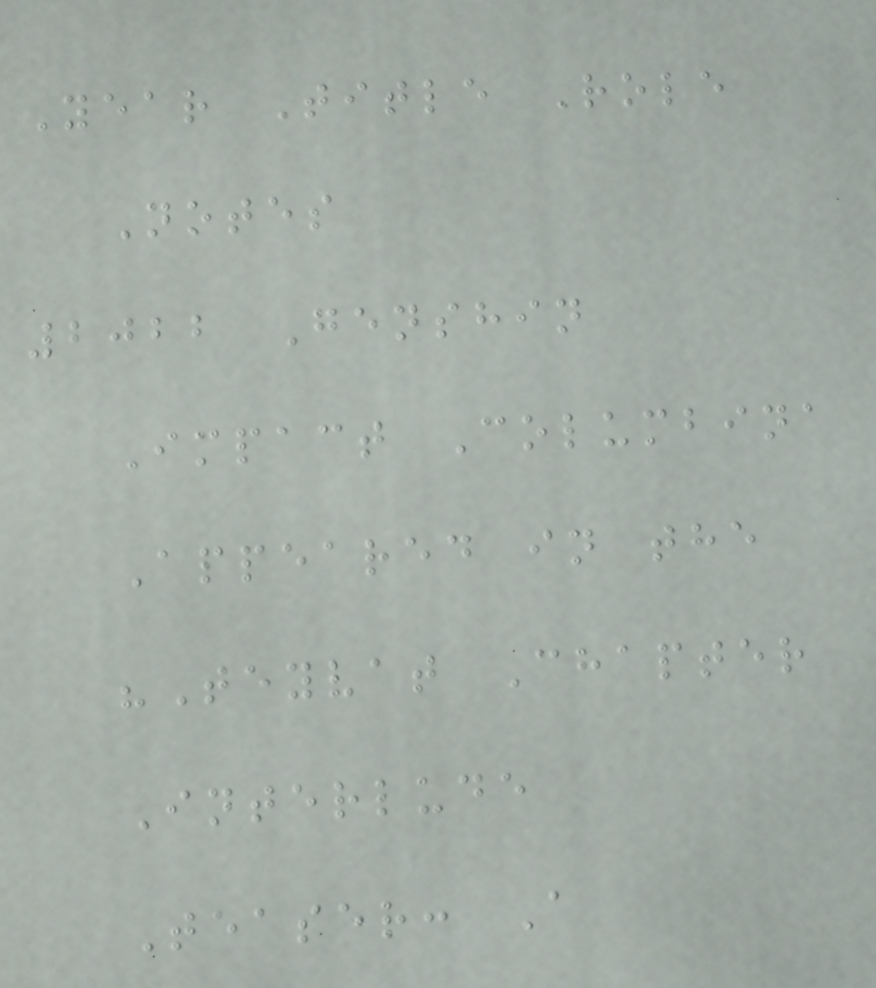Year Title Role
Notes
2022 Genshin
Impact Columbina
Appeared in the
"Teyvat Chapter
Interlude
Teaser: A
